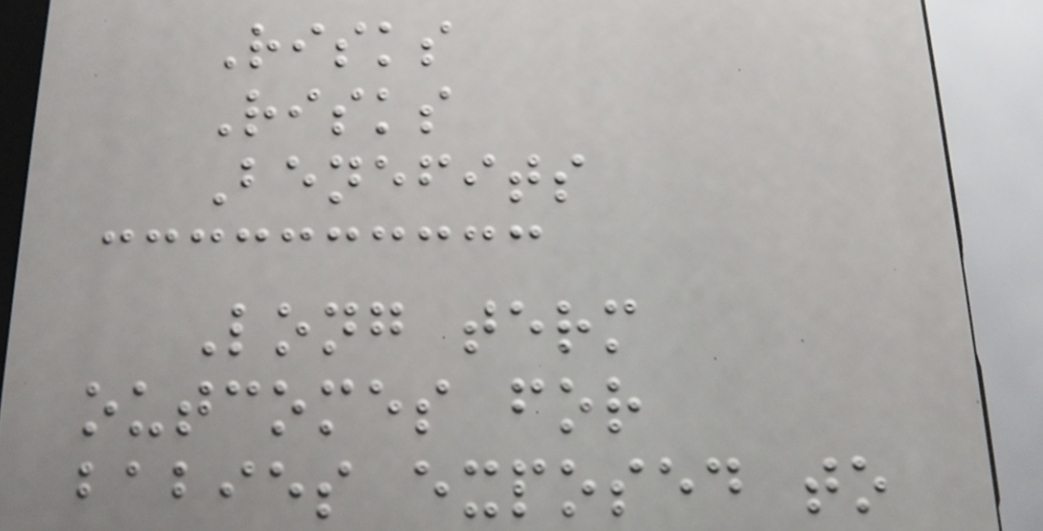Risks
Risks
Benefits
Long term
outcomes for
babies exposed to
